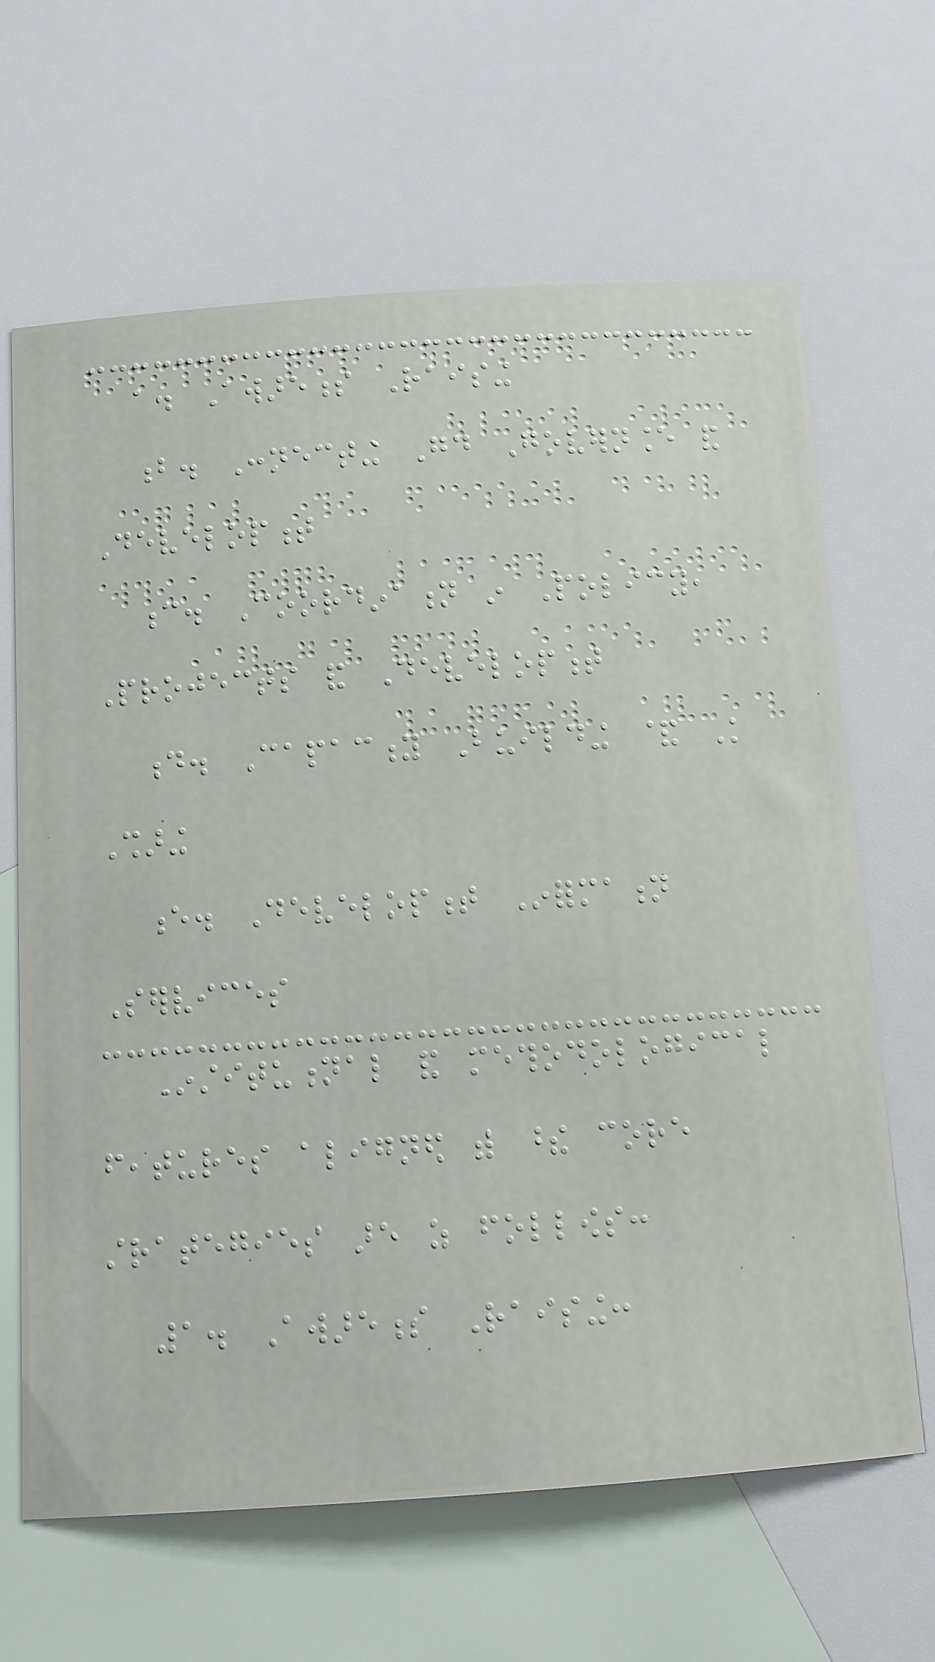a. Awareness Raising
b. Connecting Good Governance and
Development
c. Coordination in Policy,
Projects and Development
d. Capacity Building & Knowledge
Sharing
e. Development Information
Services
Institutional and methodological
features aligned with these core
strategies are as follows:
1. Awareness Raising:
